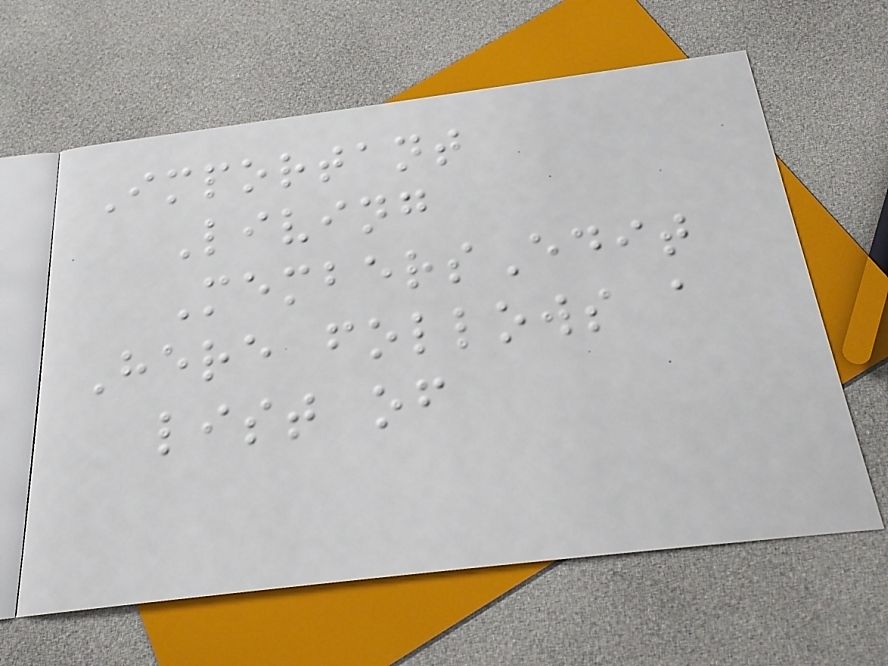Important
Living
MembersEdit
Here follows a
list of
